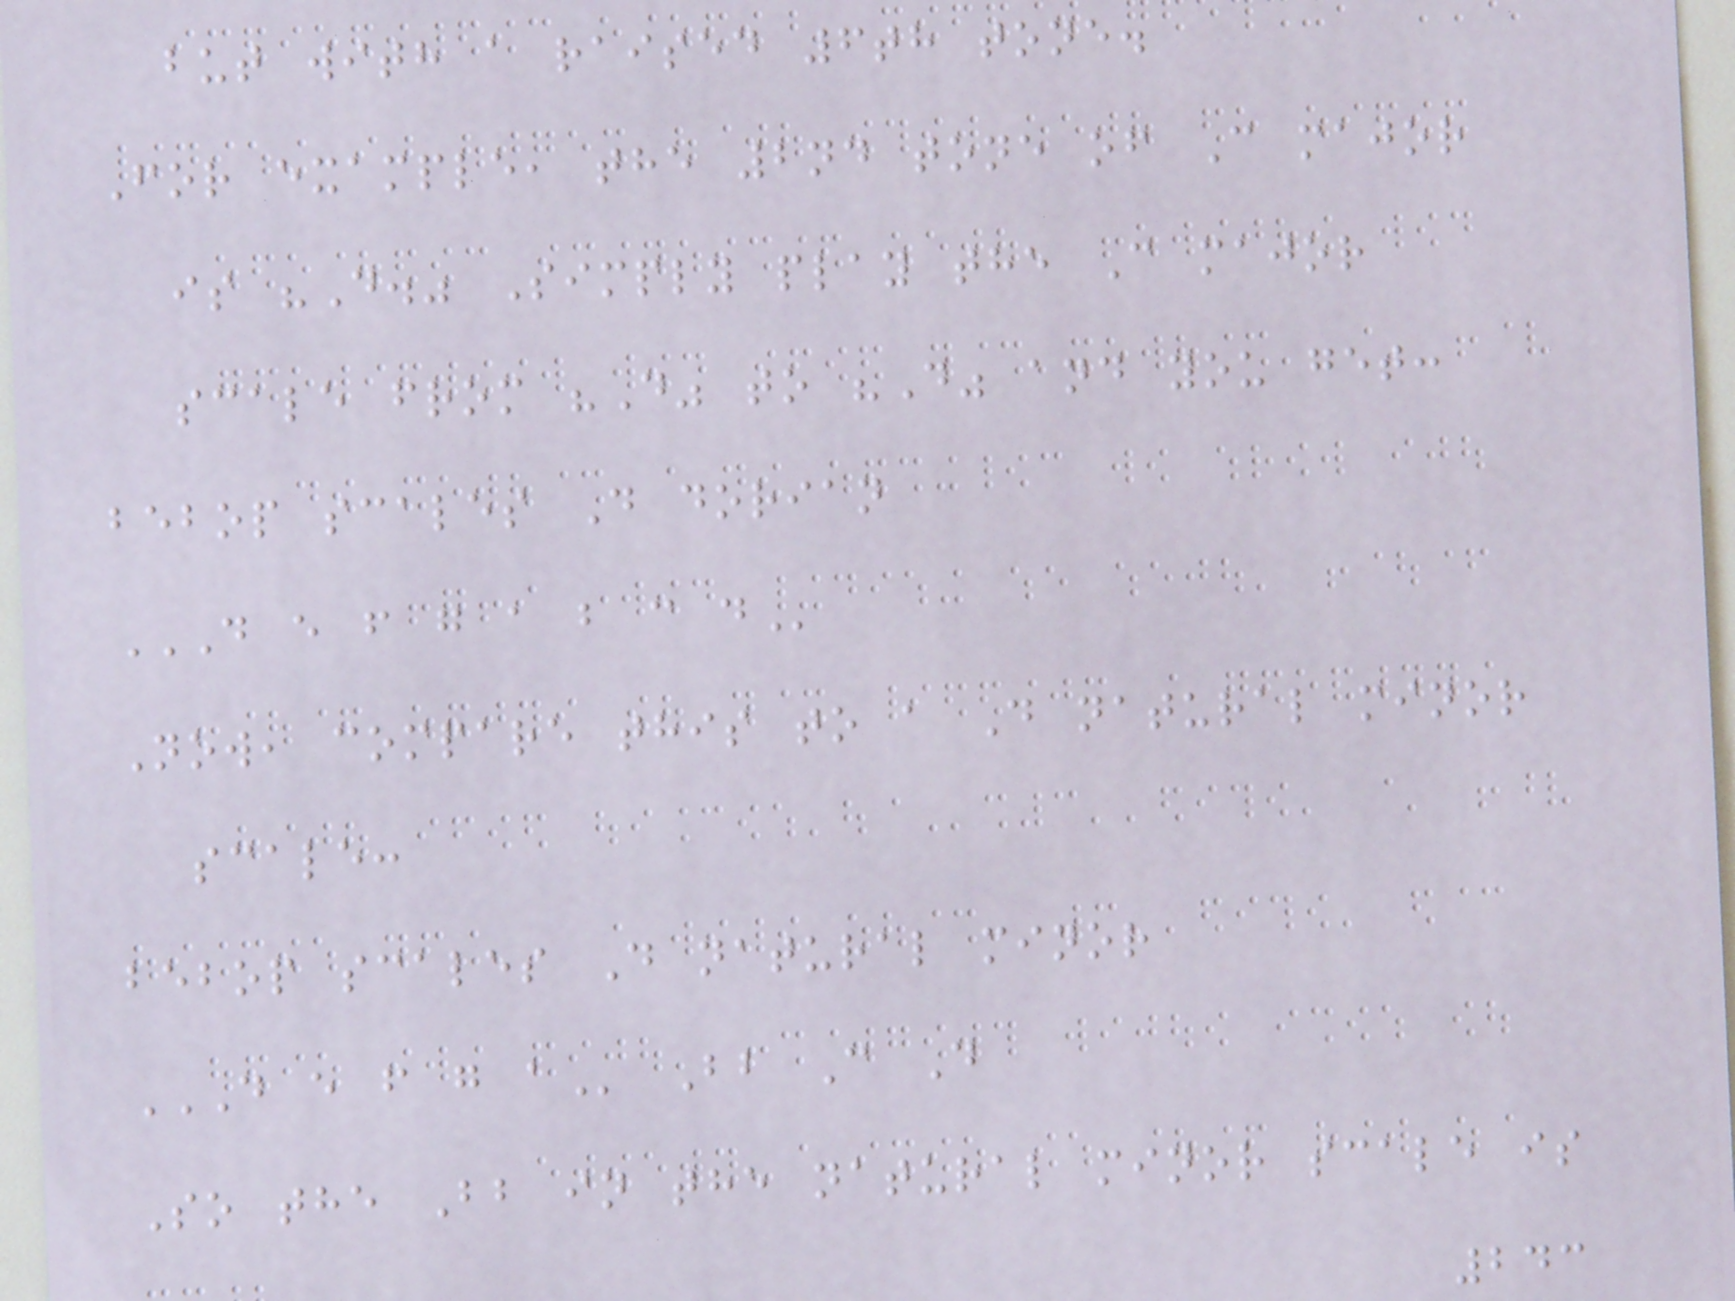but with a raised 6th tone.
For example, the 2nd tone of C major
is "D." Simply play the C major
scale from "D" to "D" and you get:
bebop scales D dorian
D E F G A B C D
Now, compare this to a D natural minor
scale:
bebop scales D natural minor
D E F G A Bb C D
So the Bb in the natural minor scale is
243
